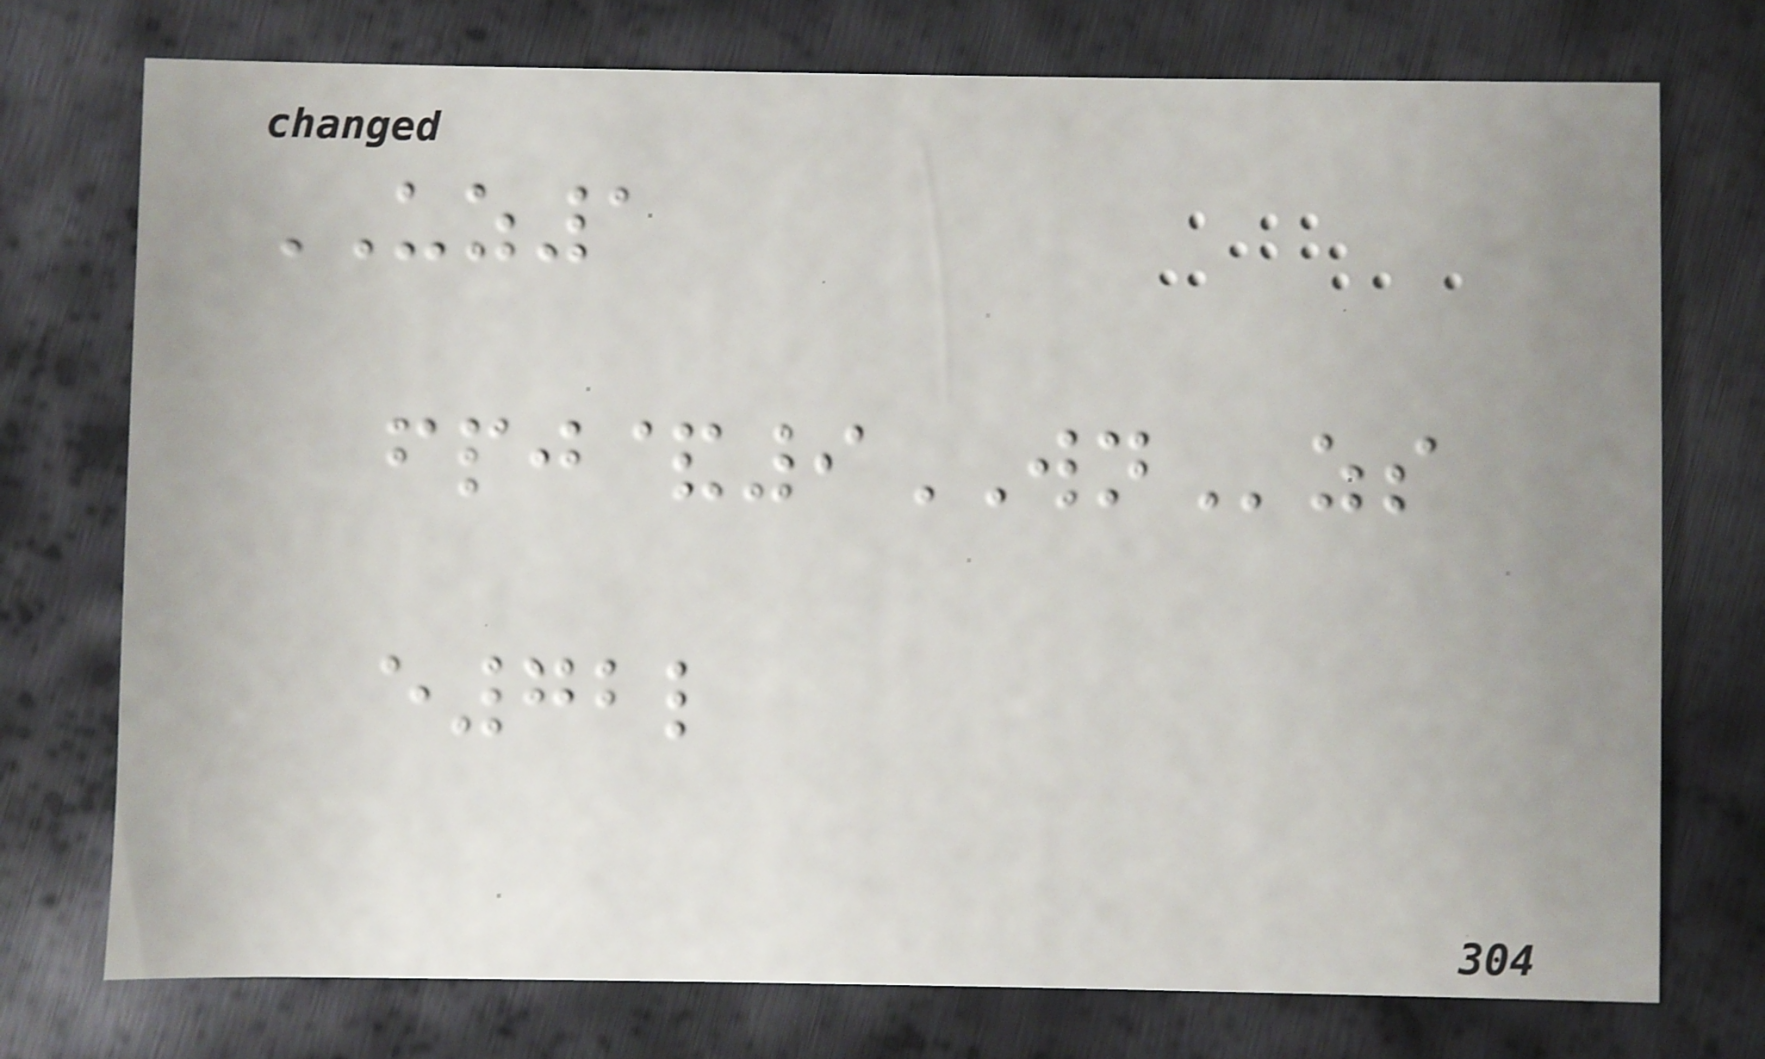UZ1
fpj&9WNzs
e72l
